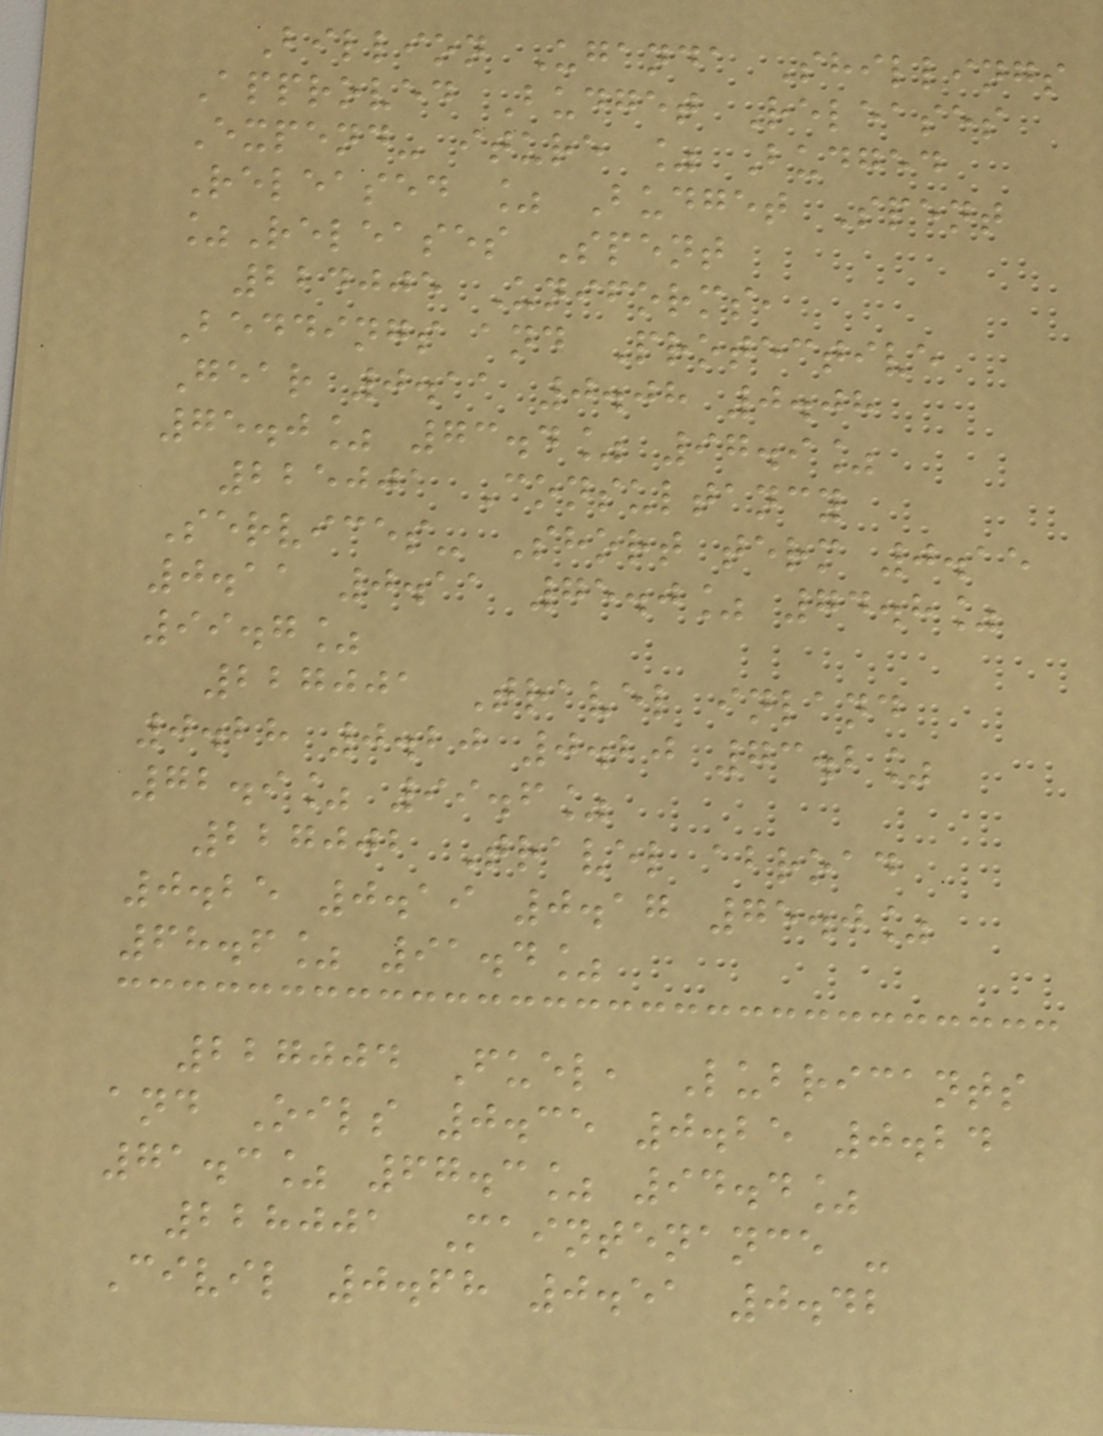Billion Uganda Shillings
Approved Budget Releases
Expend- iture % Budged
Released % Budget Spent
%Releases Spent
224005 Uniforms,
Beddings and Protective
Gear 0.11 0.08 0.08
75.0% 73.4% 97.9%
225001 Consultancy
Services- Short term 0.15
0.11 0.11 75.0% 74.8%
99.7%
227001 Travel inland
0.28 0.20 0.20 73.2%
72.9% 99.6%
227002 Travel abroad
0.25 0.19 0.17 75.0%
68.6% 91.4%
227004 Fuel, Lubricants
and Oils 0.35 0.25 0.24
71.3% 67.3% 94.4%
228001 Maintenance -
Civil 0.68 0.51 0.42
